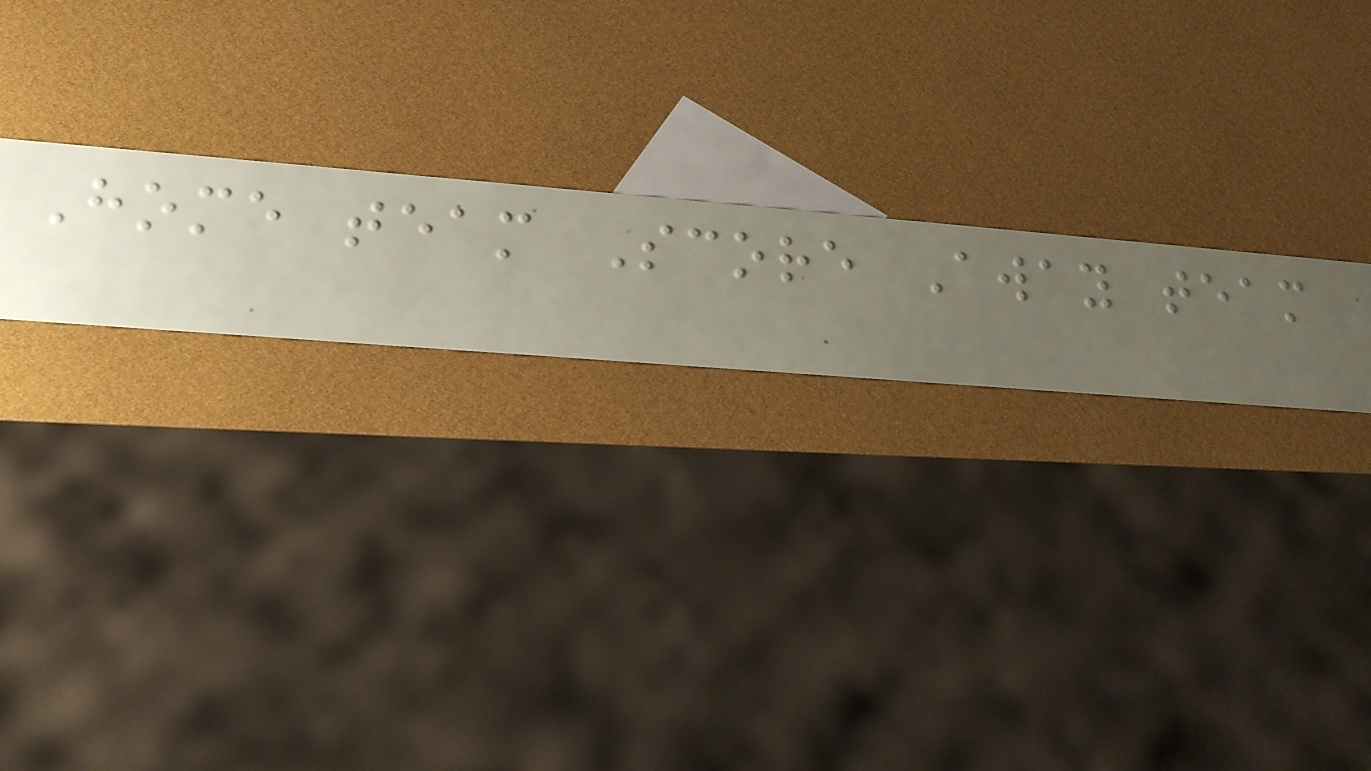Home team Score Away team
